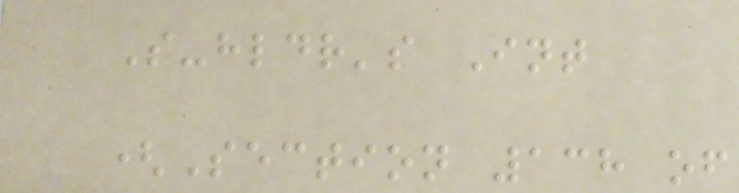S-hldr's Int
(Section 138 of
